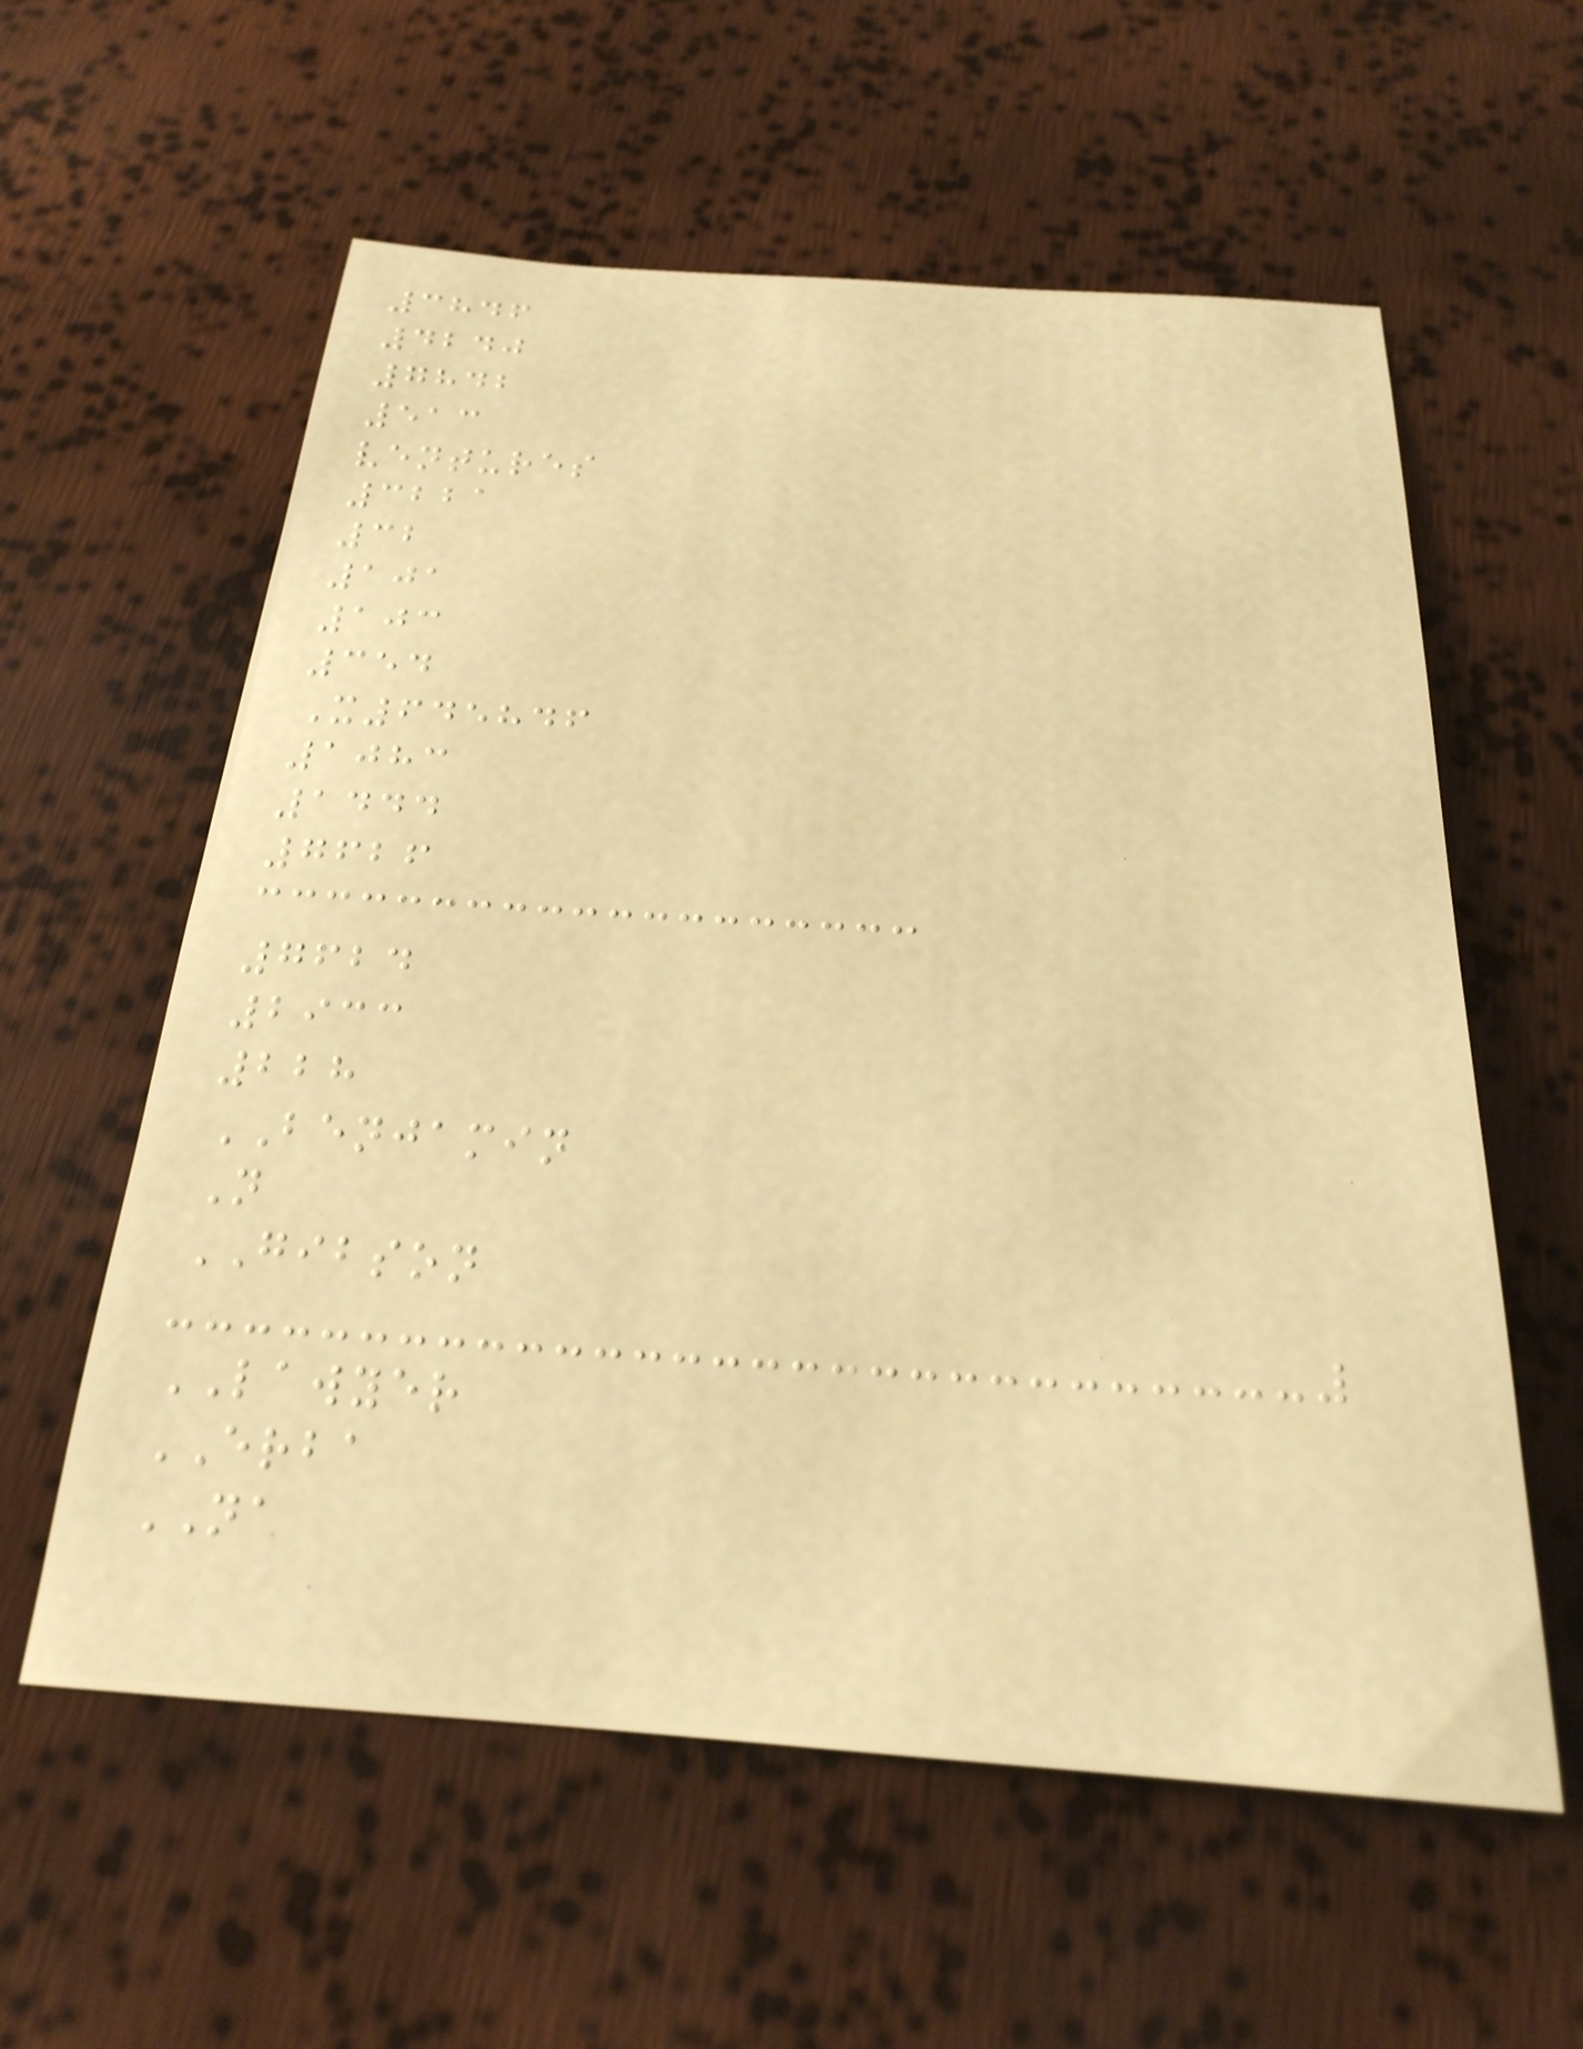3846
4240
7842
513
ventures
3221
32
101
103
354
X645846
1083
1444
7626
7624
2933
228
BENJAMIN
N
GIBSON
LAWYER
ERBA
NA
